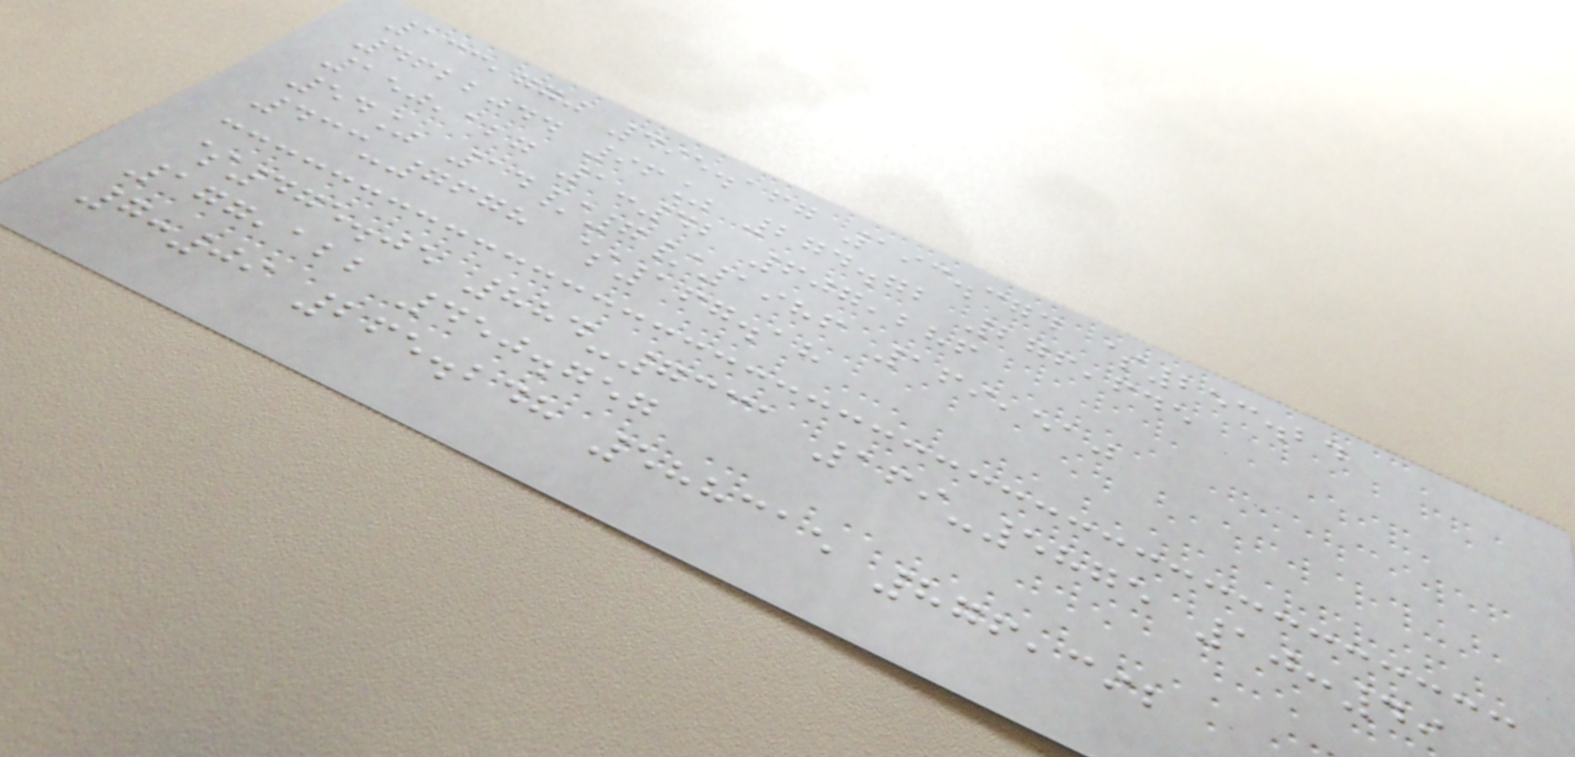133,770 495.167 193.374 $253.24
4622044 96% 274.72 276,645
150,127 1:42 607,286
54% 14/7/1986 169,510
433-7678 $167.18
$475.05 884-7331 169-5875 10:49
177,122 450.757
7:09 265.248 588315 876,392
